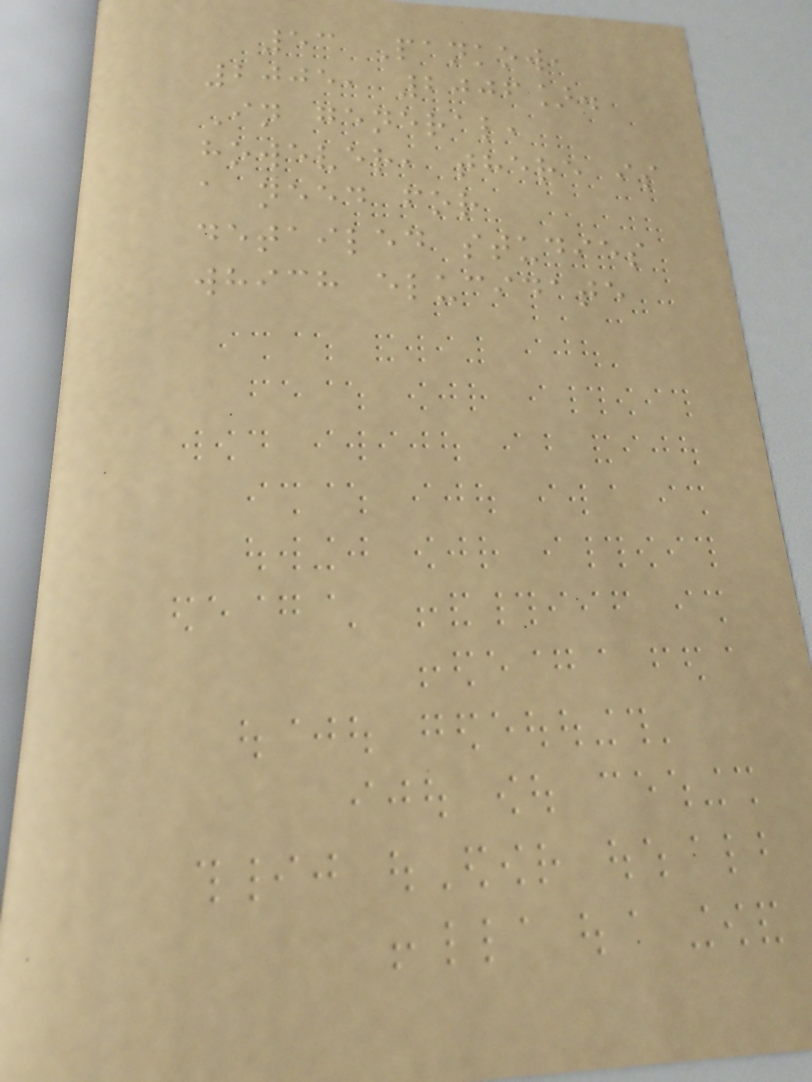53 Pankow,
2005, 2006].
In general,
however, there is
a need for
detailed studies
which elucidate
